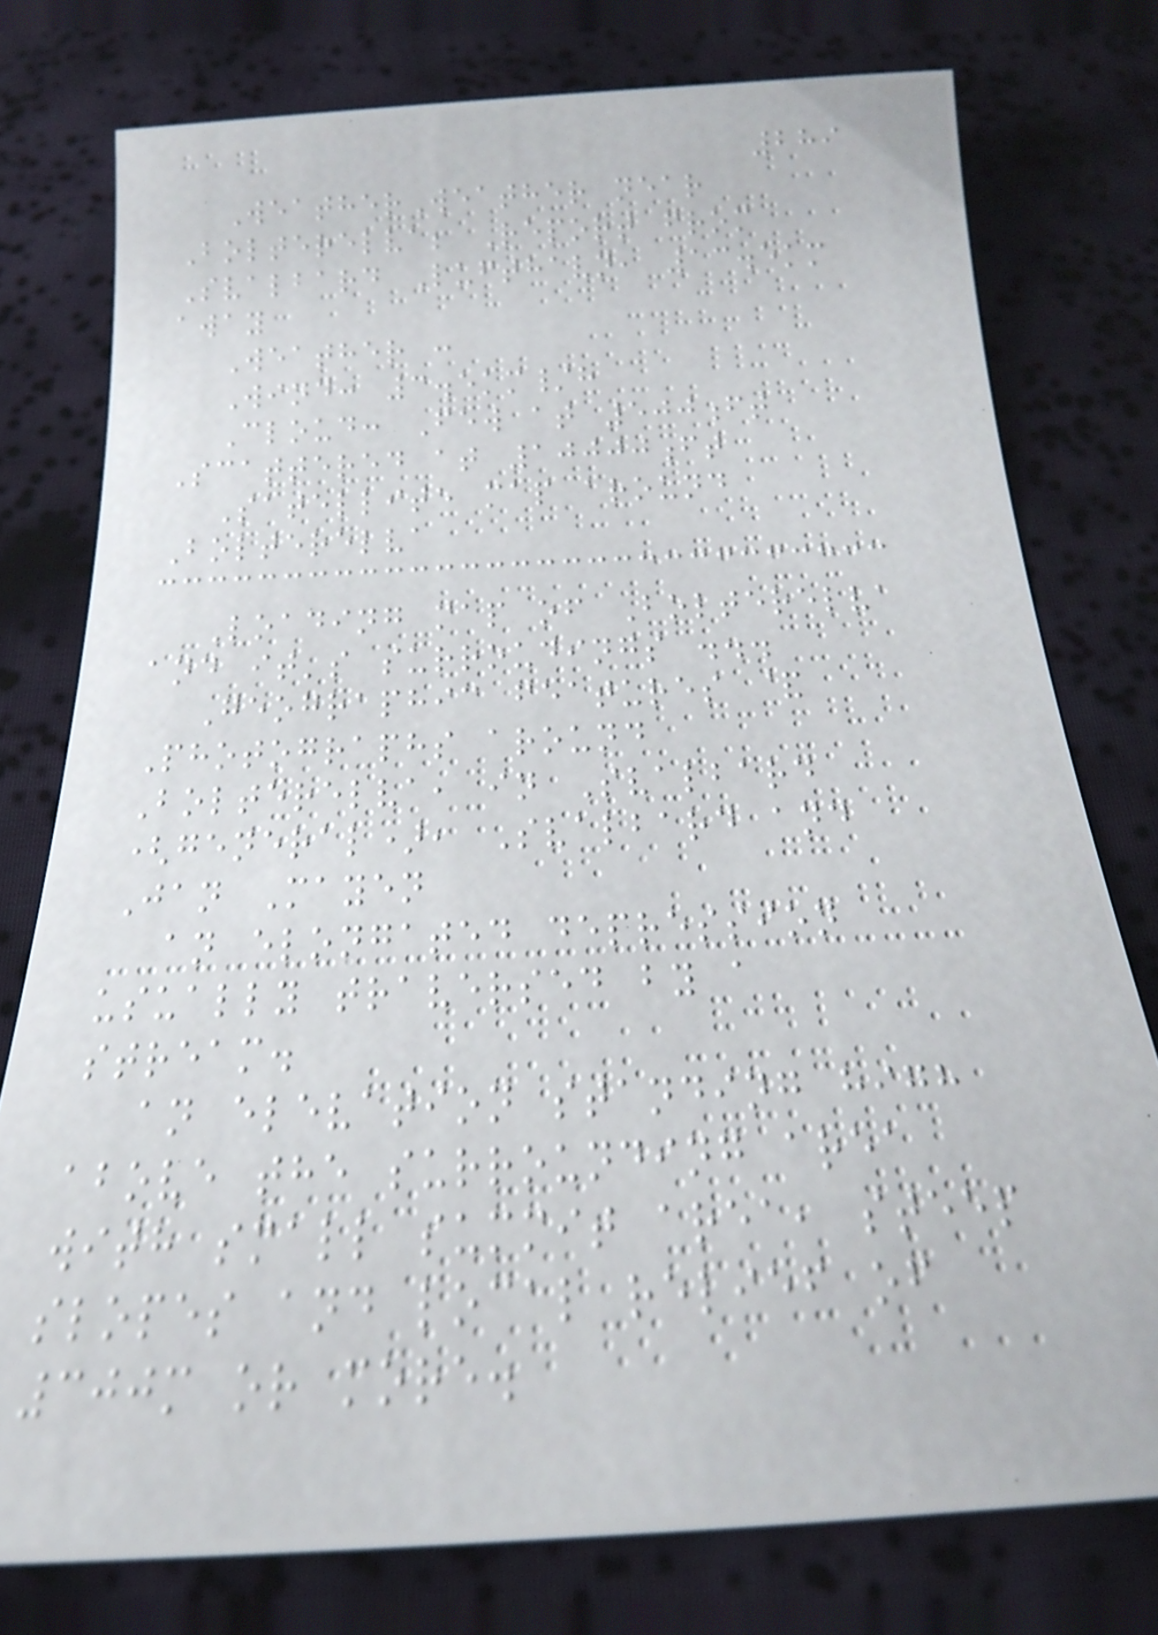289
WeatherWeather near
Bolterelva; Report from
Svalbard Lufthavn, 13.5km
away
Weather :
Wind: 3.5km/h
Cloud: Few at 500ft
Scattered at 10000ft
Satellite map around
Bolterelva
Loading map of Bolterelva
and it's surroudings ...
Geographic features &
Photographs around
Bolterelva, in Svalbard
(general), Svalbard and
Jan Mayen
an elongated depression
usually traversed by a
stream.
an elevation standing high
above the surrounding area
with small summit area, steep
slopes and local relief of
300m or more.
